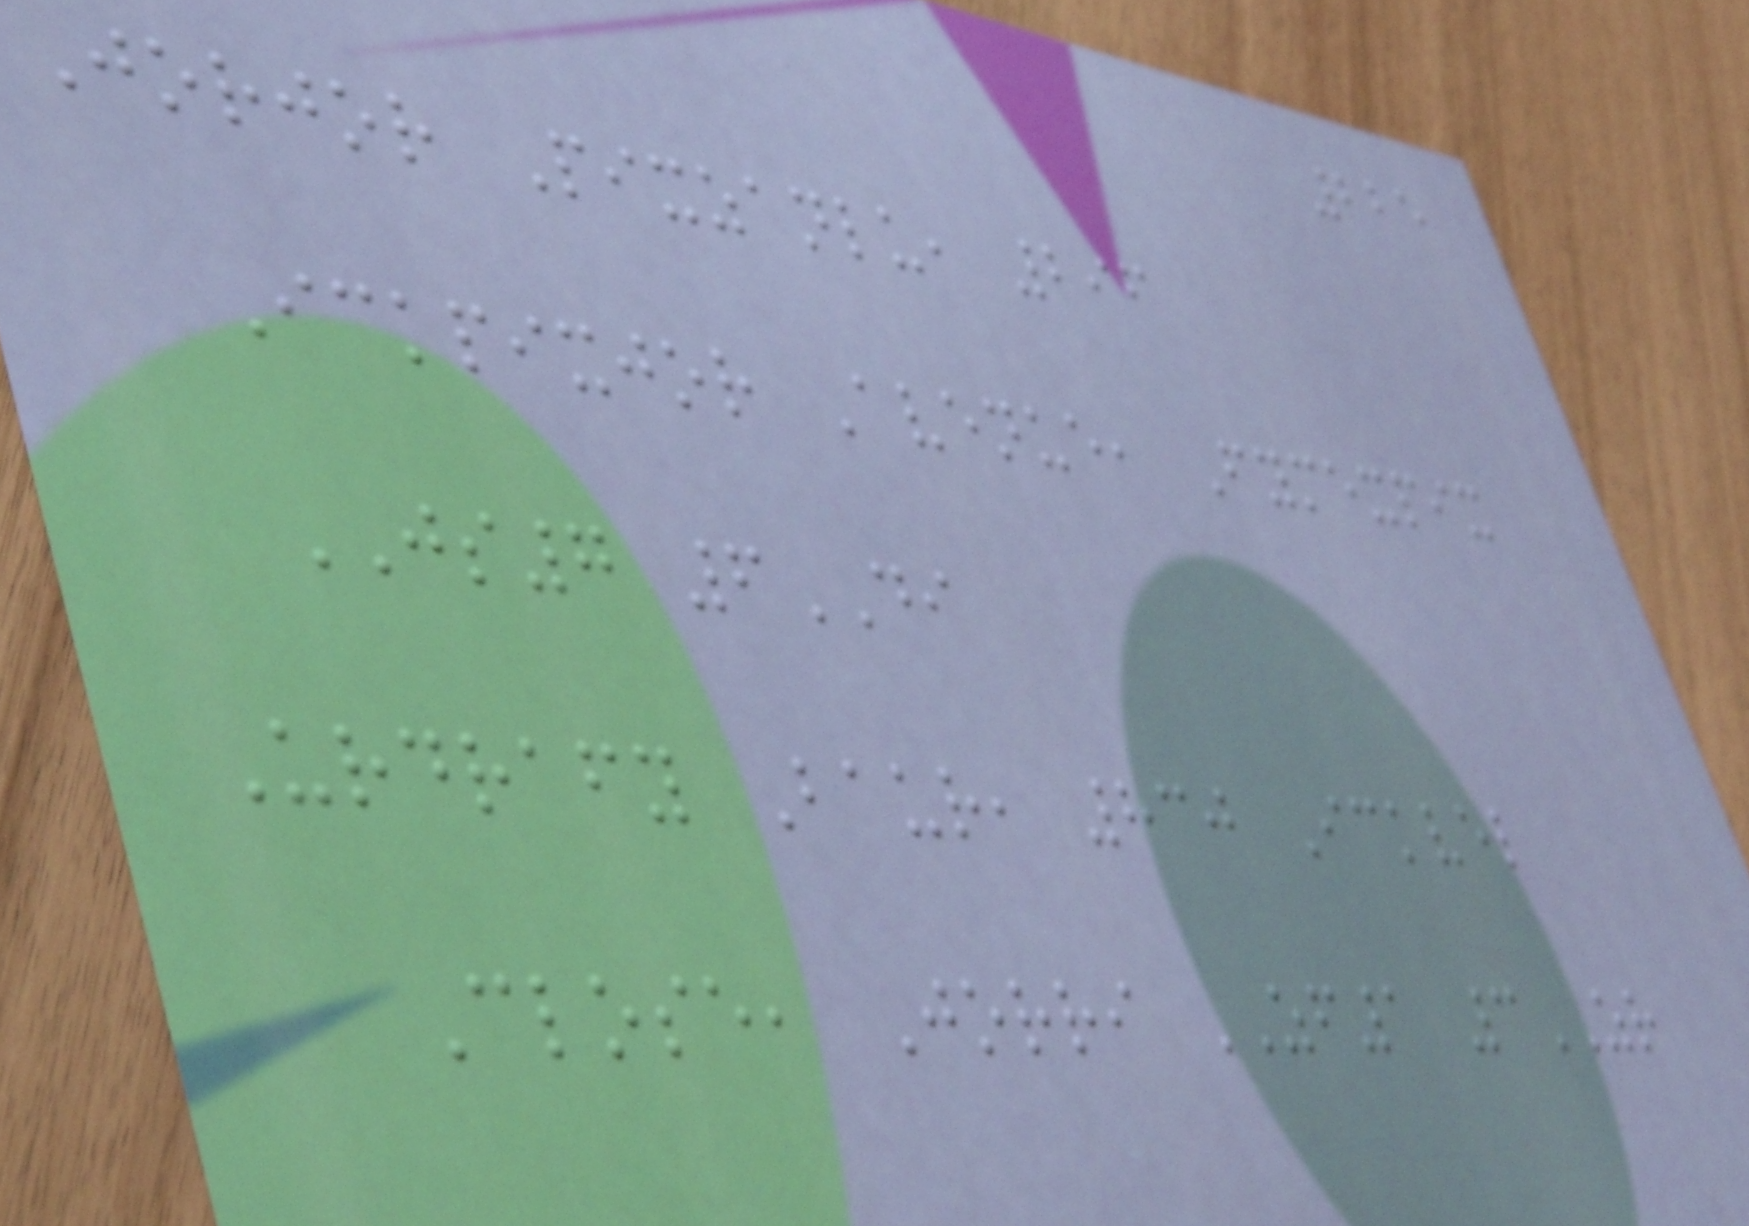225
Jorjor Pixzanlu, 296
Ickpixjor Avenue, Fymexpix
JS7 6DI
Urdrafy Baur, 830 Ickvel
Close, Jorri ZF1 3ZR
